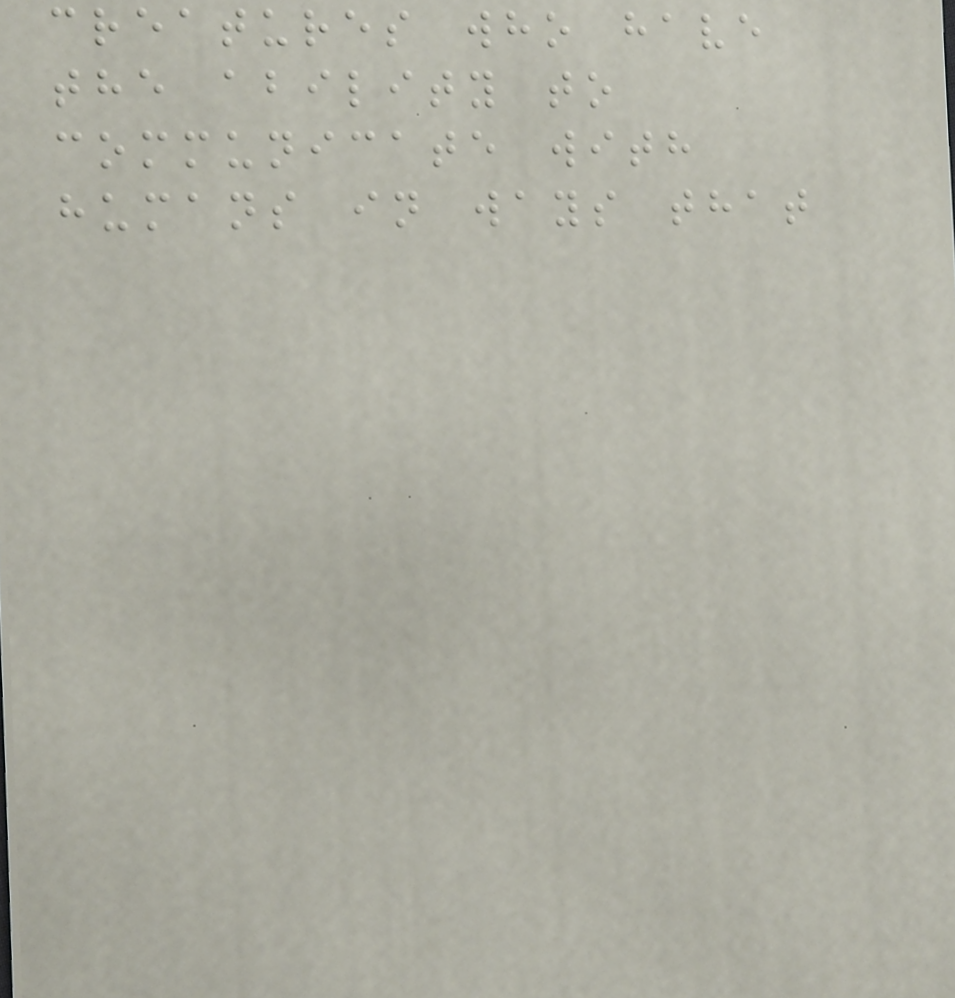creatures who have
the ability to
communicate with
humans in ways that
